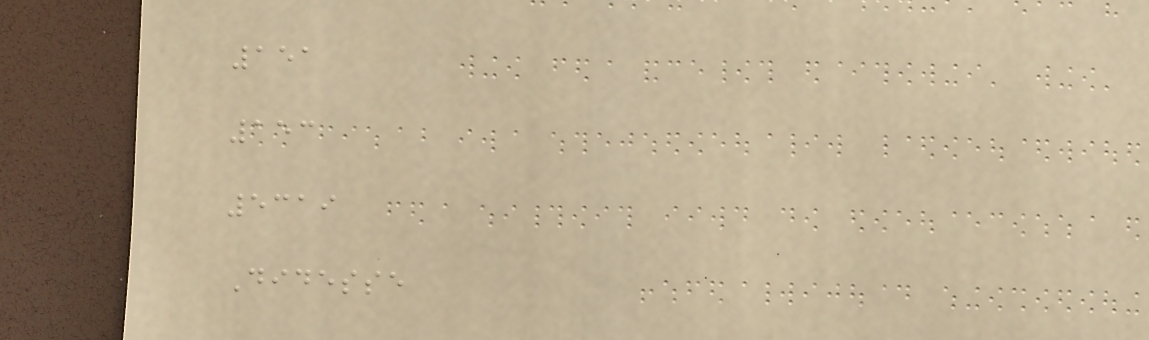151
153
5319
Didesse
